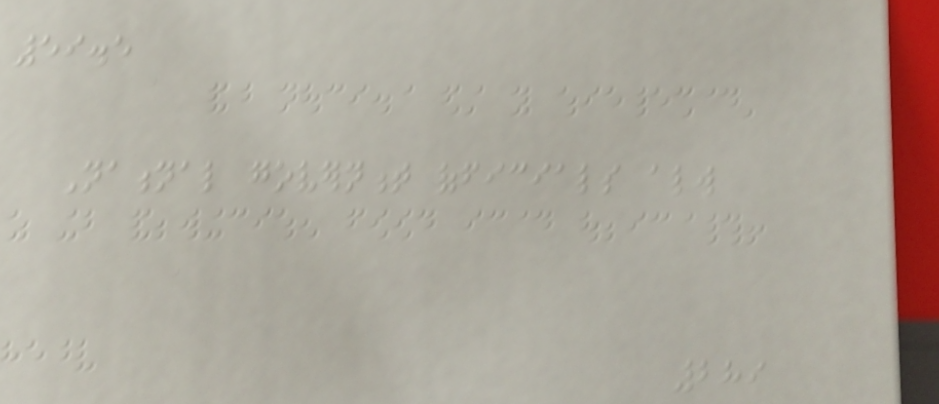59.5
National government officials always
289
